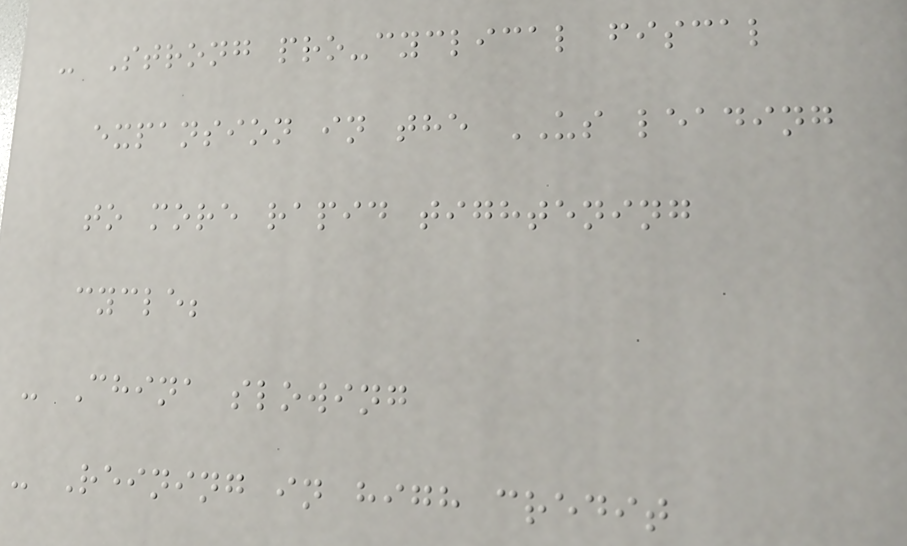- Strong pro-cyclical fiscal
expansion in the US leading
to more rapid tightening
cycle;
- China slowing
- Reining in high credit
